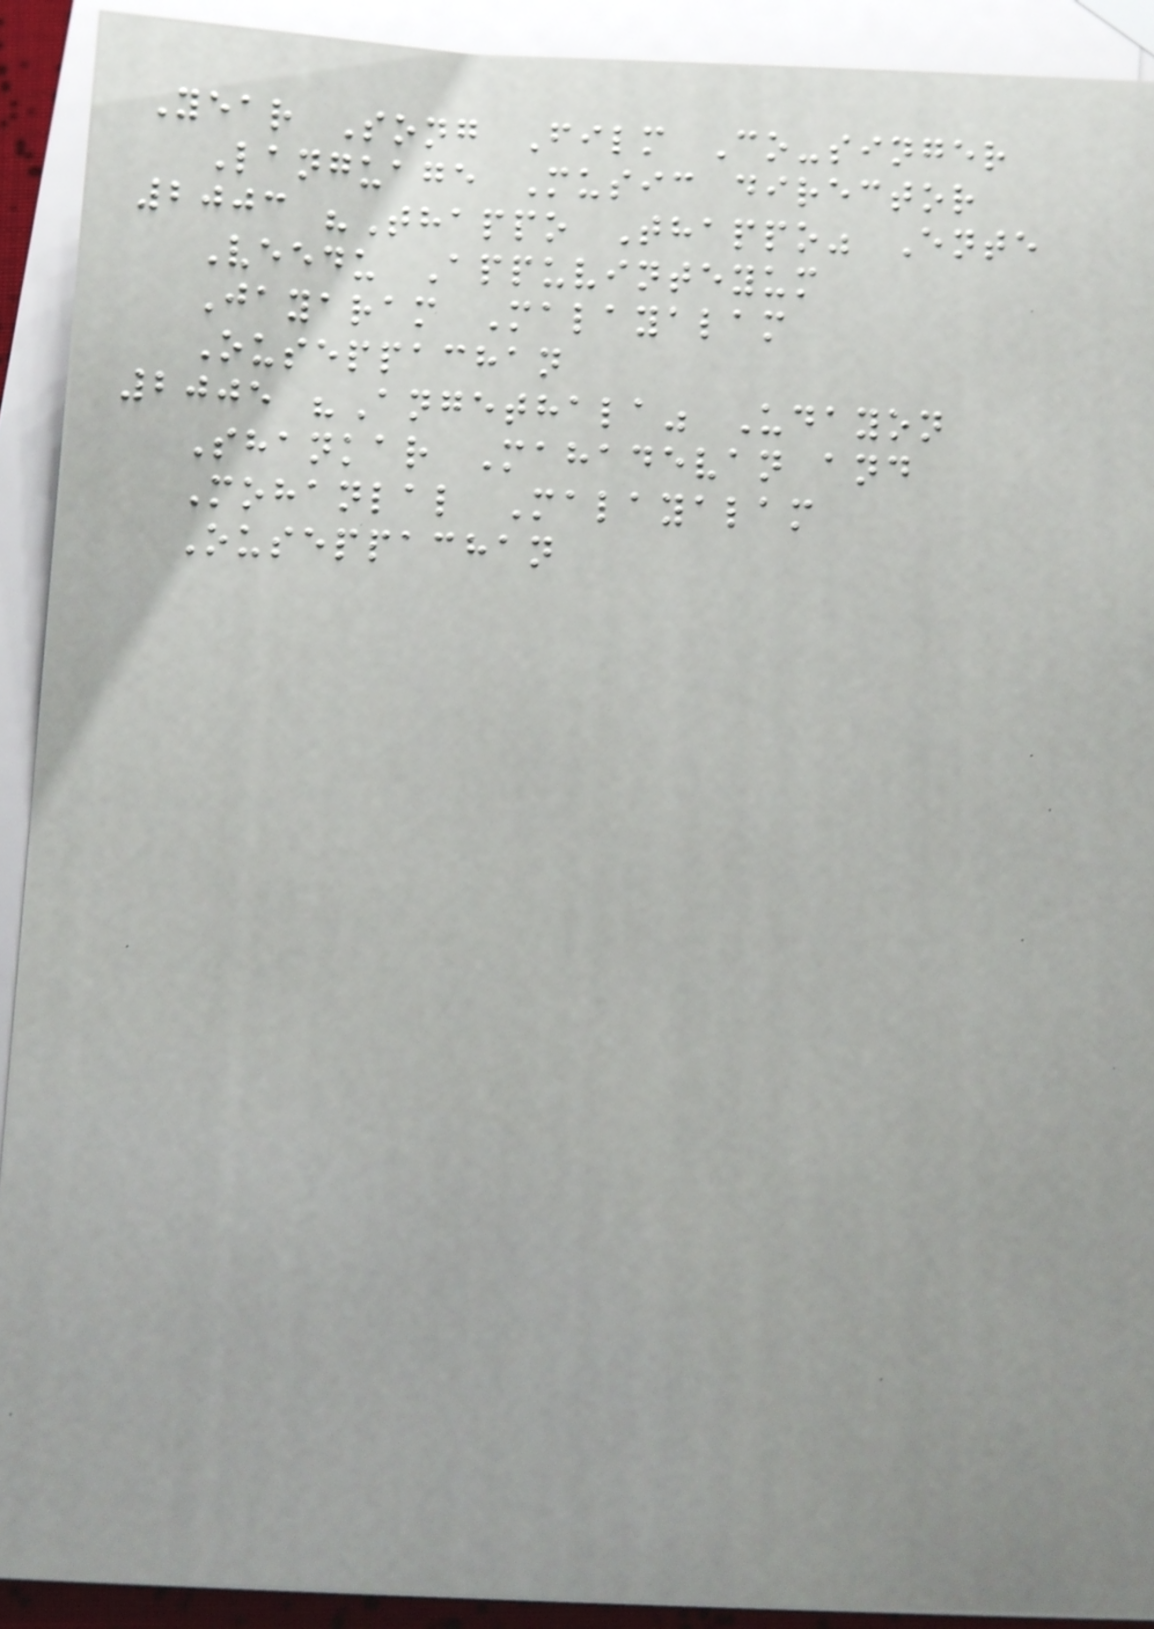Year Song Film Co-singer
Language Music director
2003 "Thappo Thappo" Ente
Veedu Appuvinteyum
Jayaram Malayalam
Ouseppachan
2005 "Angethala" Udayon
Shankar Mahadevan and
Mohanlal Malayalam
Ouseppachan
